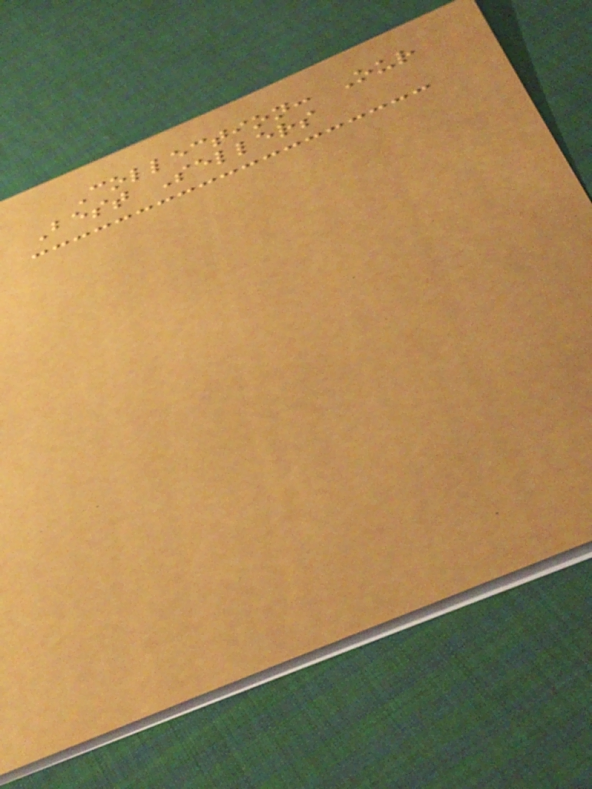Collection: Our
Best Sellers
